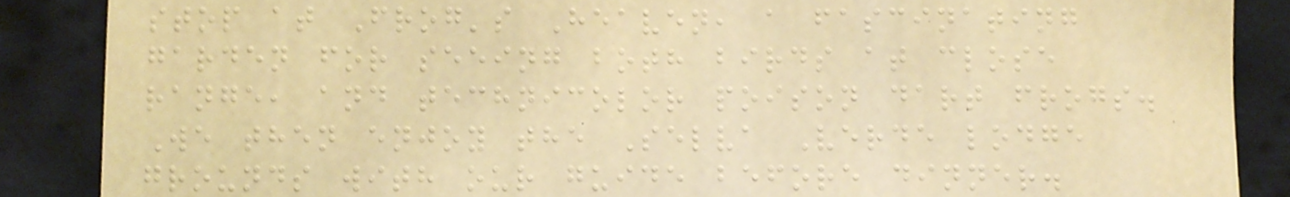stop at Frog's Heaven, a fascinating
garden for seeing both birds at close
range, and technicolor poison dart frogs.
We then enjoy the Selva Verde lodge
grounds with our guide before dinner.
